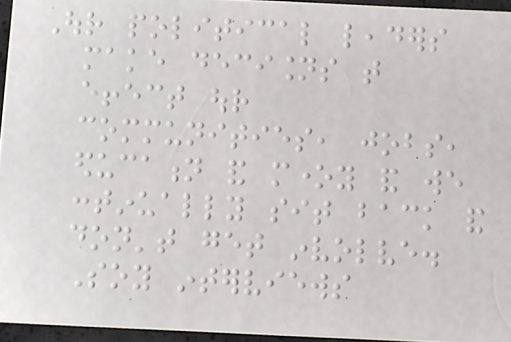Our political leaders
make decisions that
effect our
communities, jobs,
education and money and we
continually sit back and
don't get involve.
Soy interviews
